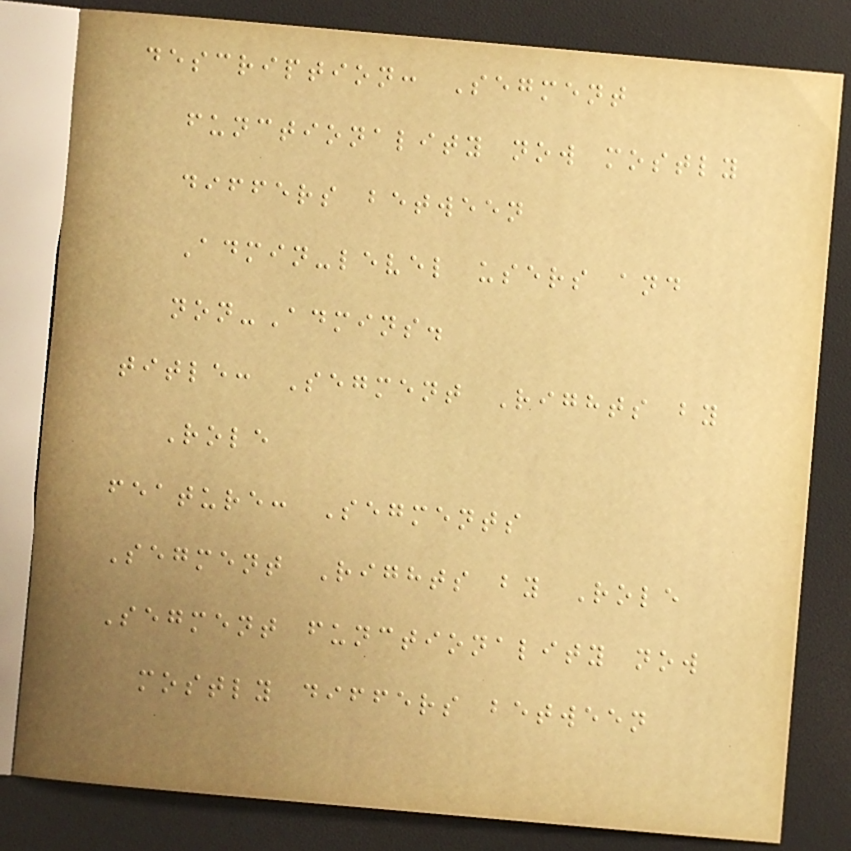description: Segment
functionality now mostly
differs between
Admin-level users and
non-Admins.
title: Segment Rights by
Role
feature: Segments
Segment Rights by Role
Segment functionality now
mostly differs between
